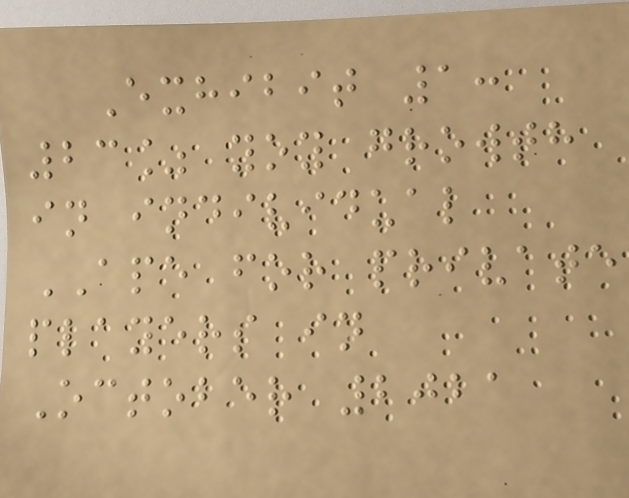Exhibit 1:
23% yoy growth
in individual
APE for private
players in
October 2021
